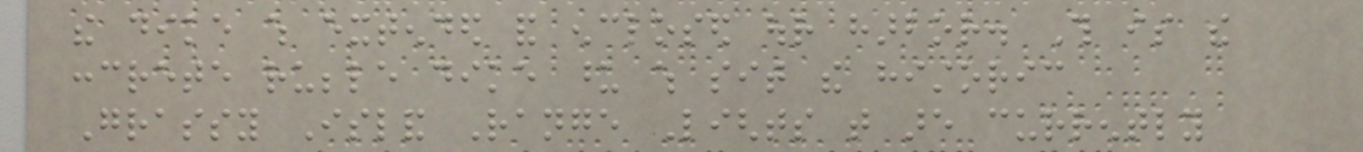the dike which extended and enclosed our harbor. This is the
concrete rubble dike upon which sit the historic
Grassy Island Range Lights that are currently
